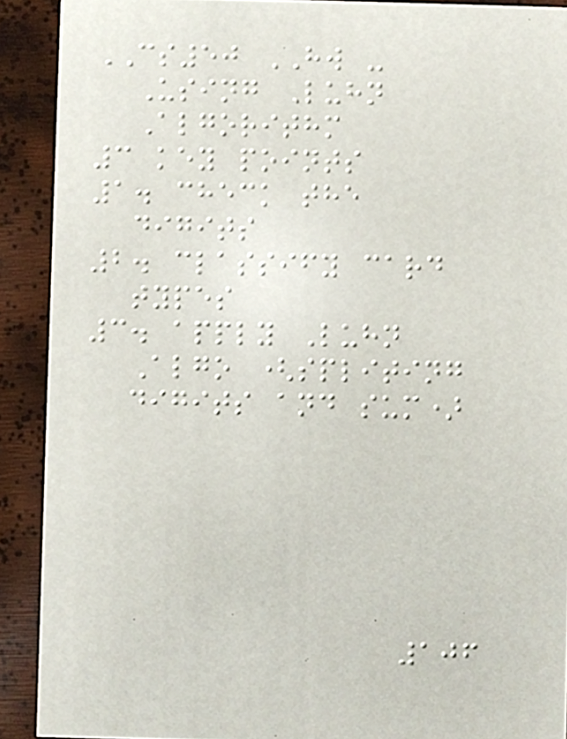CS50 HW -
Using Luhn
Algorithm
3 key points
1. check the
digits
2. classify card
types
3. apply Luhn
Algo (spliting
digits and sum)
106
